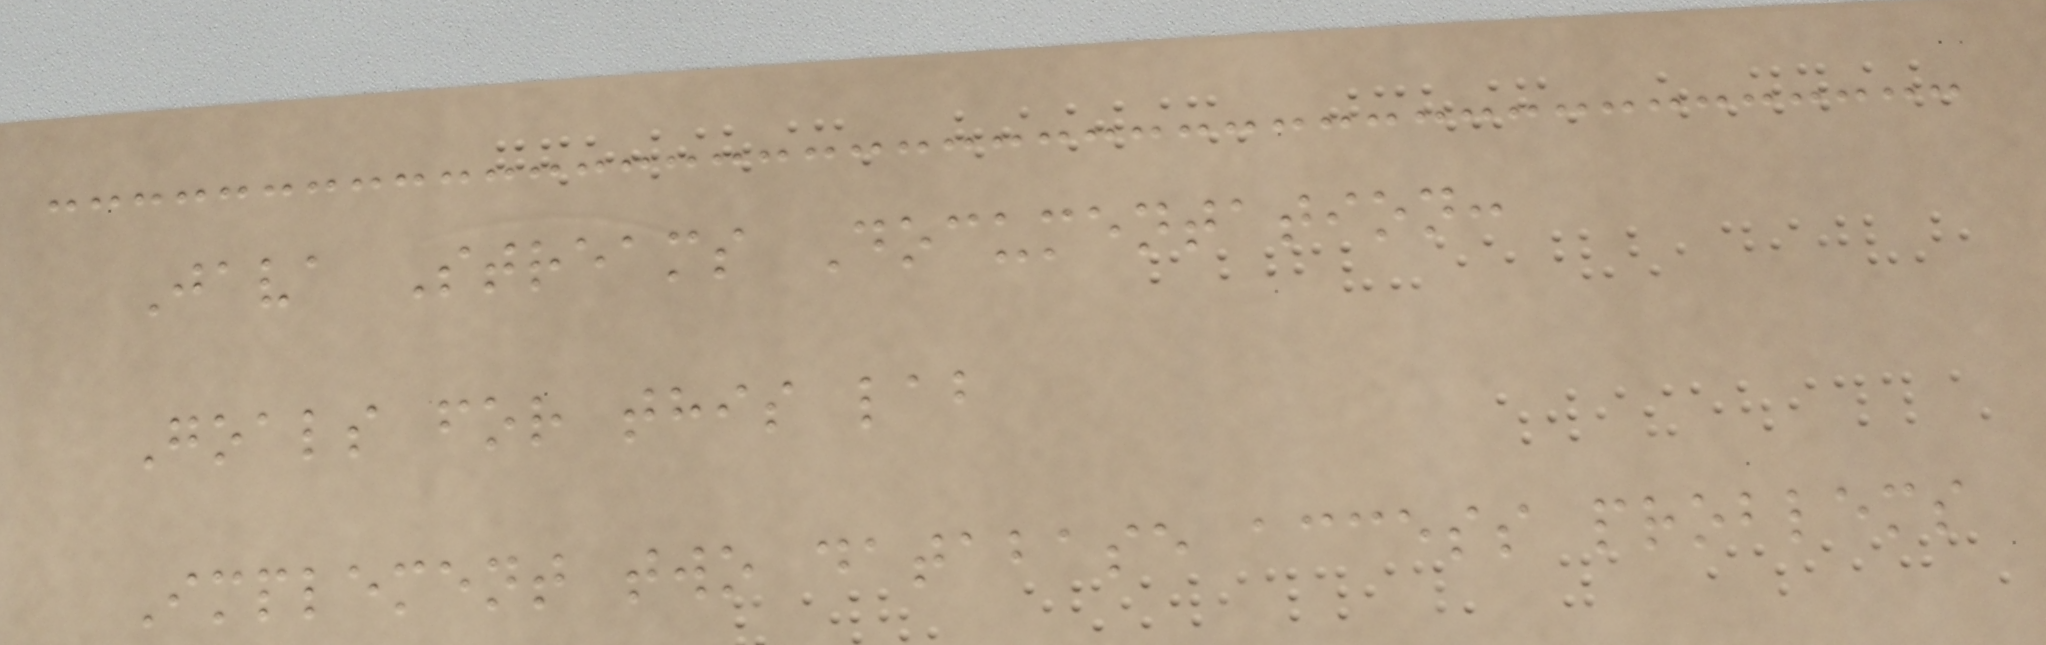Java Streams Documentation:
Goals for this lab
Implement two database access problems
